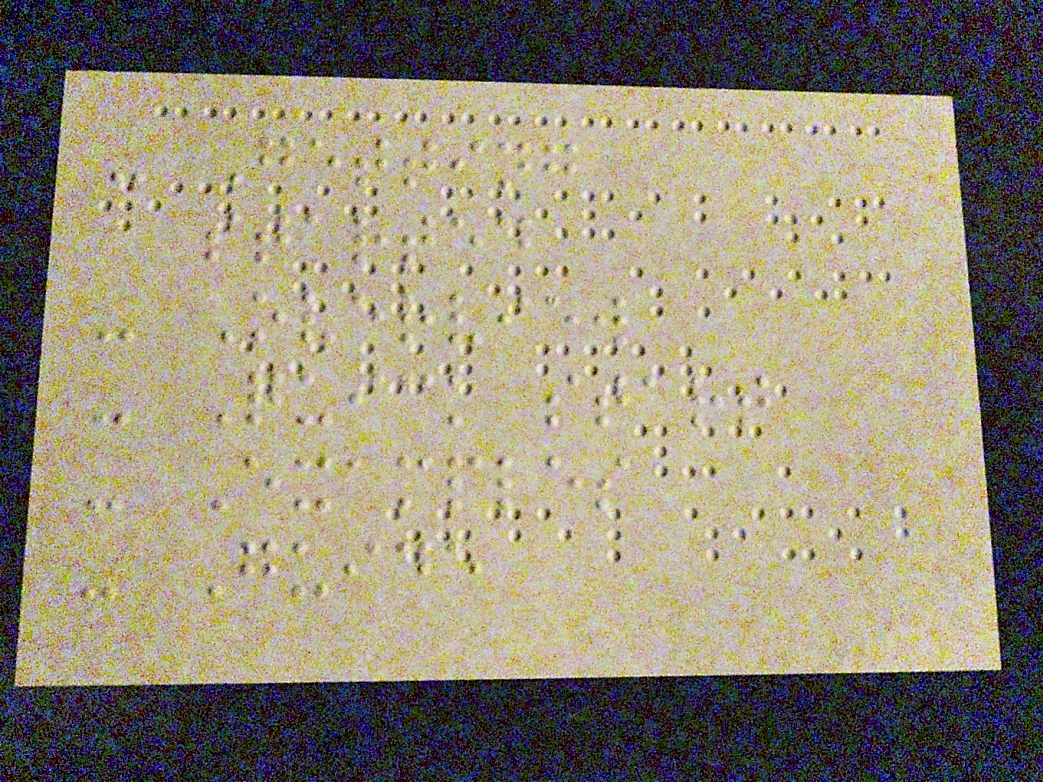- Getting
started
- Overview
- Quick start
- Examples
- Guide
